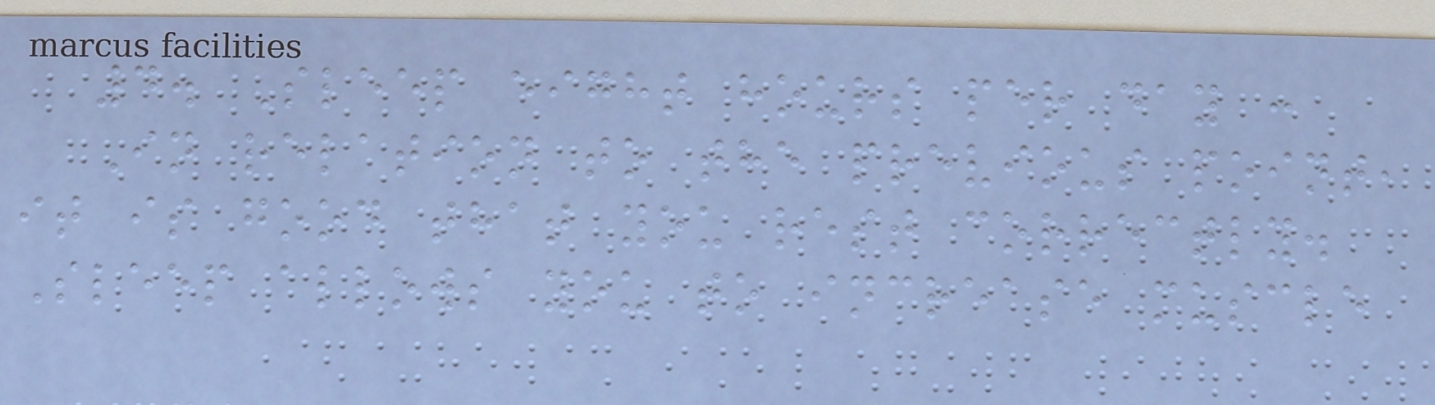4. Sleep eight hours per day :
In relation to the previous point,
it is good that you rest correctly.
Sleep allows you to increase muscle
